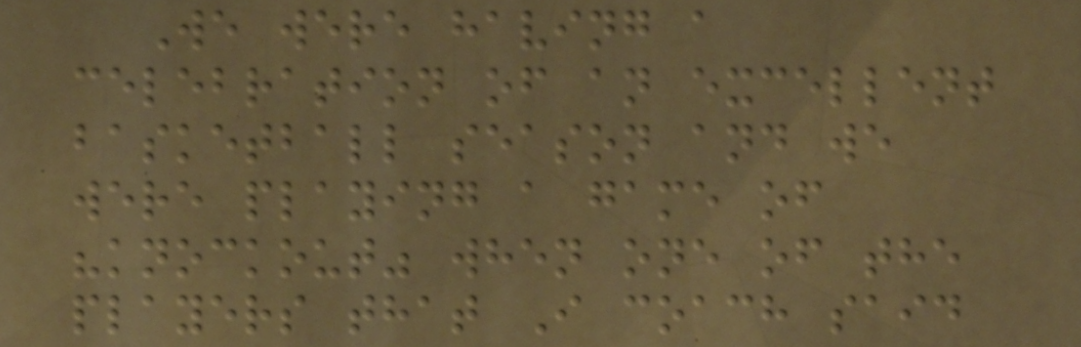We were having a
celebration of an excellent
basketball season and we
were playing a game of
"knockout" when one of the
players that I coach said
